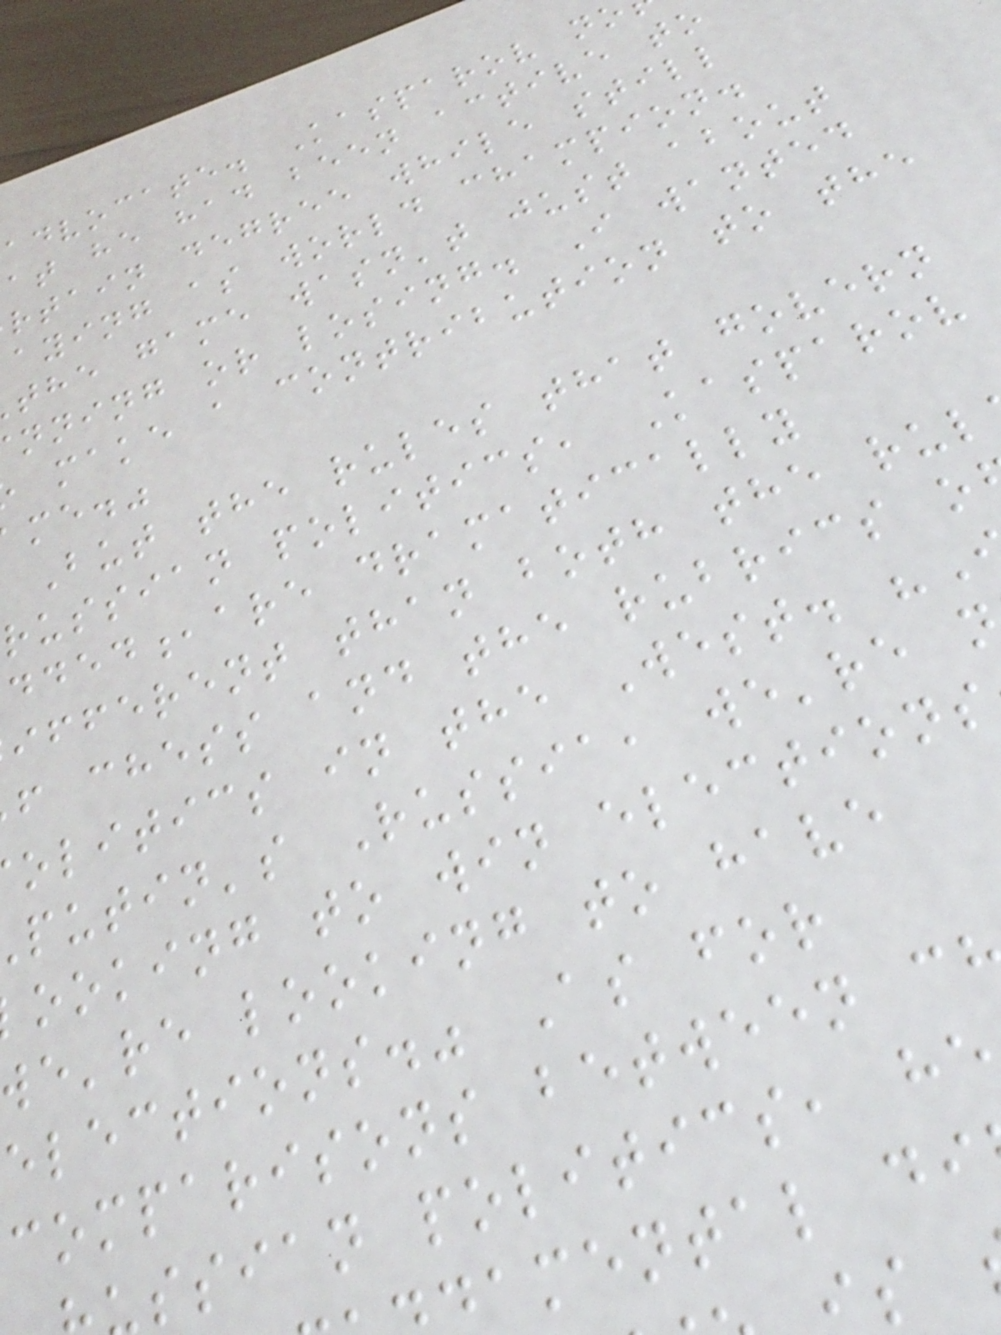advocate. Kasparov no
at he had been active to
rtain degree while still
aying as world champion.
the game wasn't just about
nning or losing. I wanted
make a contribution to the
me."
But the rules that govern
russian politics, Kasparov
dded,are dramatically
ifferent than both the rul
f chess and the rubrics o
olitics in the West.
putin's Russia, we're
ooking to win elections
e're looking to have
elections." As for
comparisons between c
ssian politics, he
amental di
